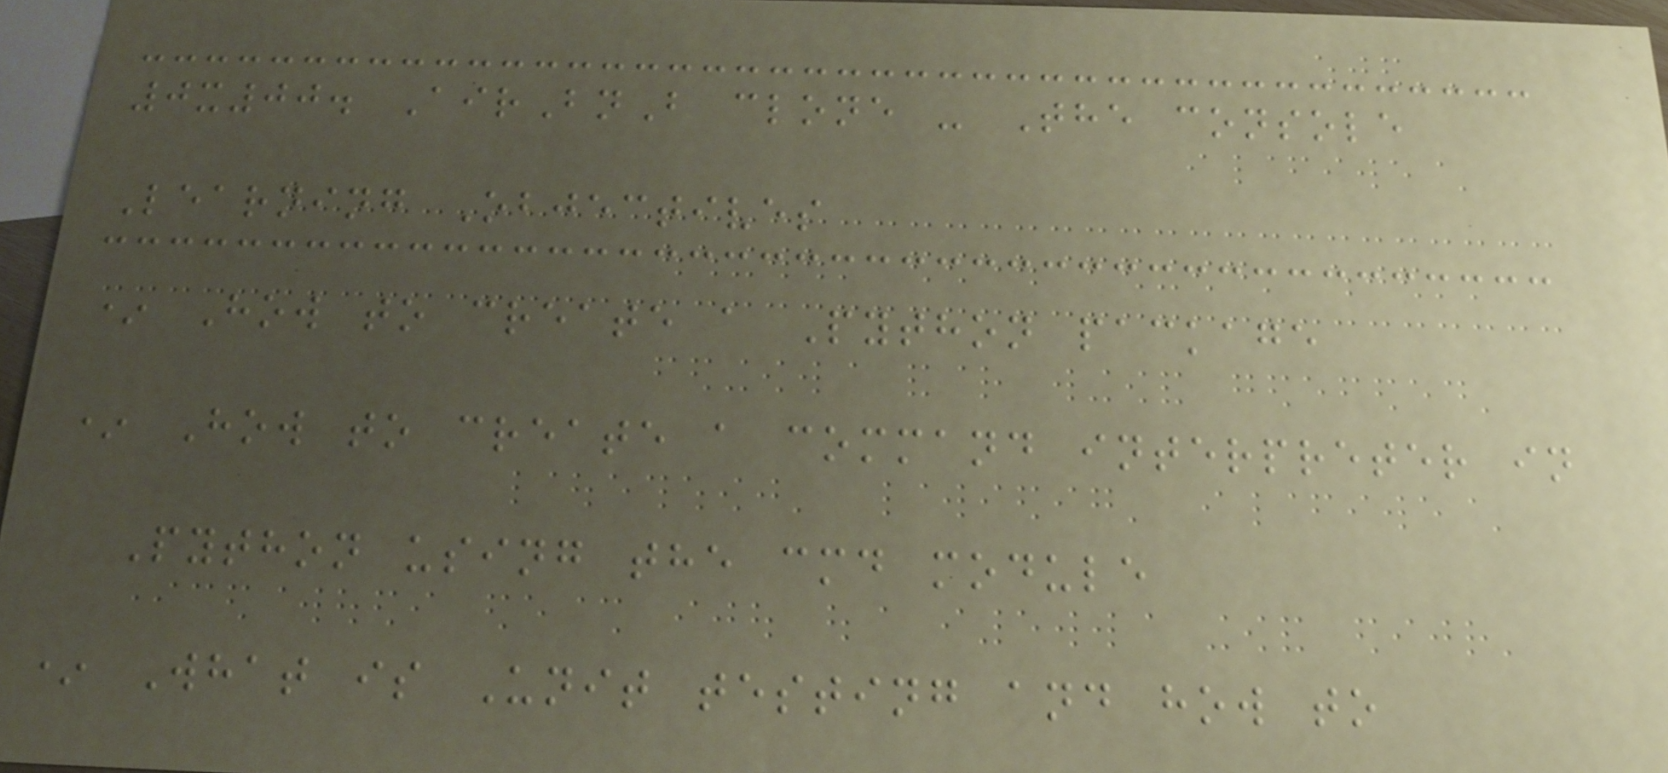0x00. AirBnB clone - The console
Learning Objectives
* How to create a Python package
* How to create a command interpreter in
Python using the cmd module
* What is Unit testing and how to
